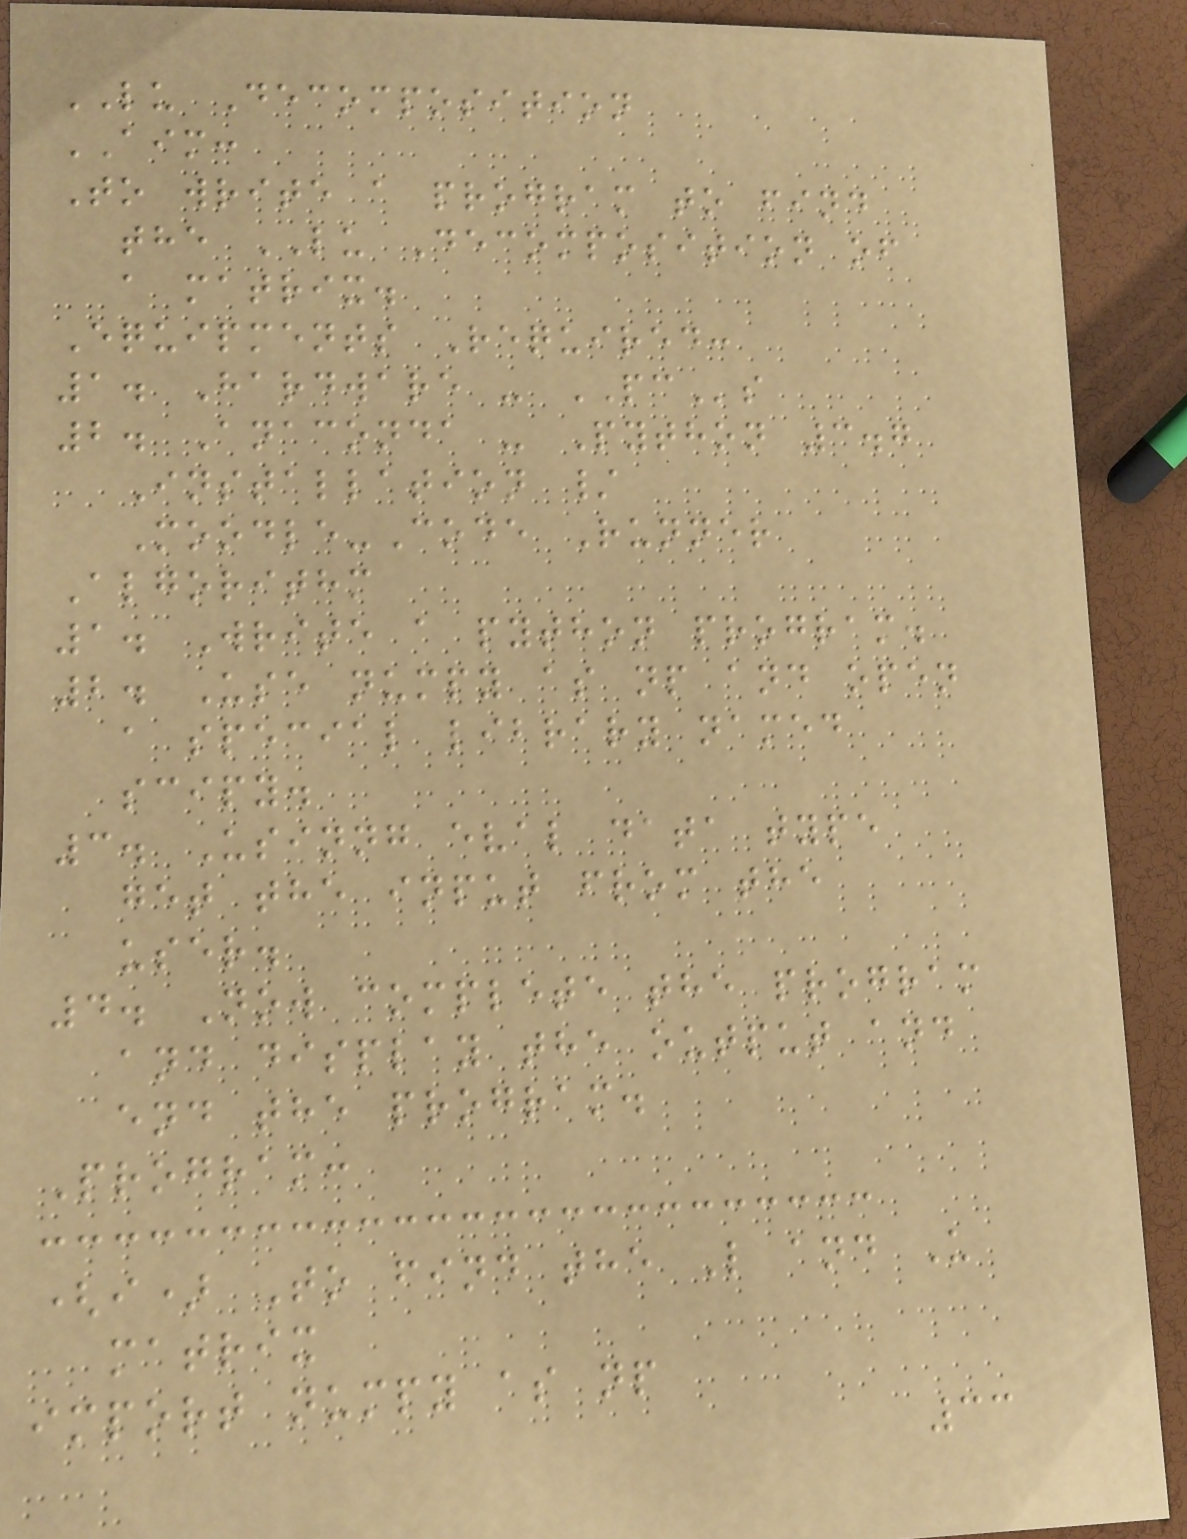LU Decomposition
AIM:
To write a program to find
the LU Decomposition of
a matrix.
Equipments Required:
1. Hardware - PCs
2. Anaconda - Python 3.7
Installation /
Moodle-Code Runner
Algorithm
1. Write a python program.
2. Use numpy as np and open
a special library named
scipy.
3. Usinng eval data type
get the input from the
user.
4. Now complete the program
and display the output and
end the program.
Program:
(i) To find the L and U
matrix
import numpy as np
33
